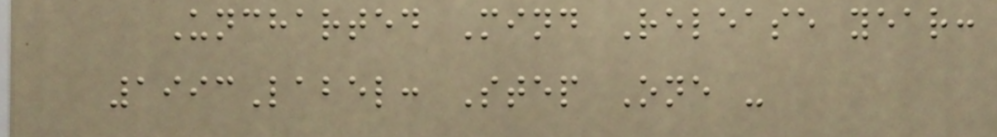Uncharted Mind Release year:
1993Label: Step One -
